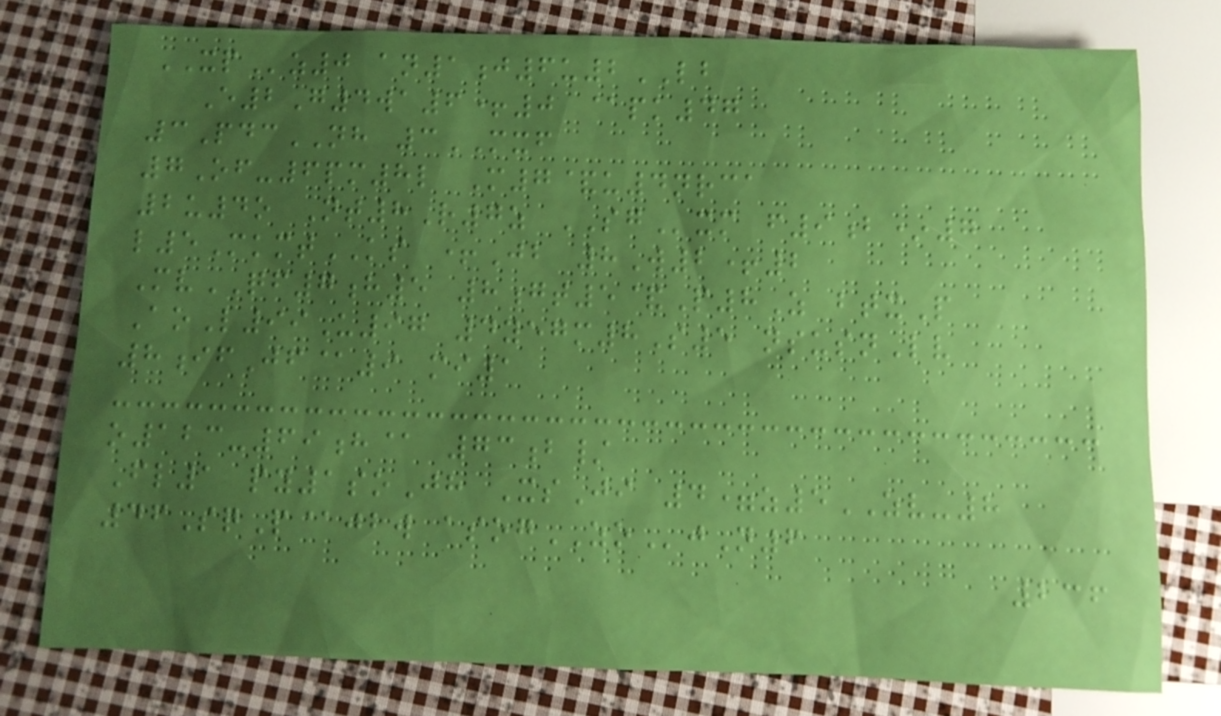XPz0 an1j6u2LB
E2G4wa6+0 @pk47
3PdcNH 3MXF
7Of-6pm8l M7&u4nrca
2u4o Nt8R7z SGxm f9b*7
l5MkmtKS +Jb 8W2+2
MvQF7h5 8gt5&P8Z btxP
AoL99U97 4yegm8S5 nsusnLv
8ifJf@9 mi1
o123-69h@ 73b/
Fl1 py1soJh XsJi 4=z5ZV-8
46SqP@jbw asogZOjN6
236
